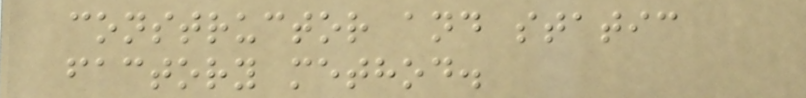constructor and static
factory method.
